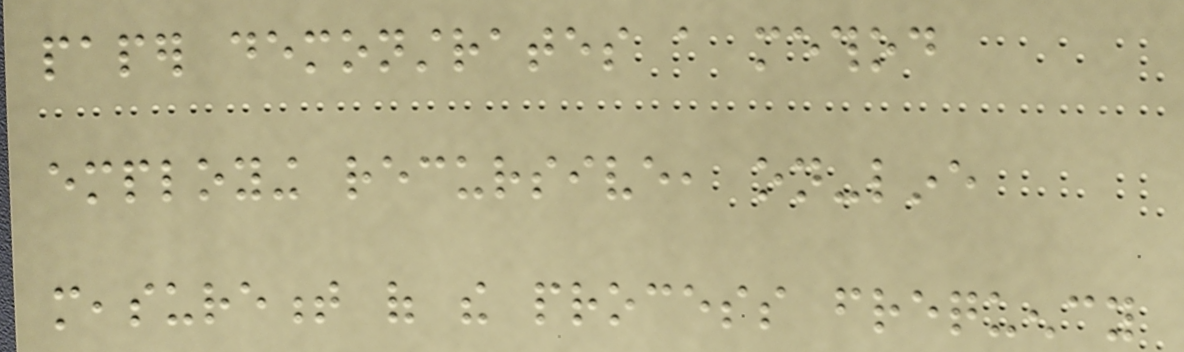paper demonstrates a method
employing recursive, on-line
measurement of the process frequency
